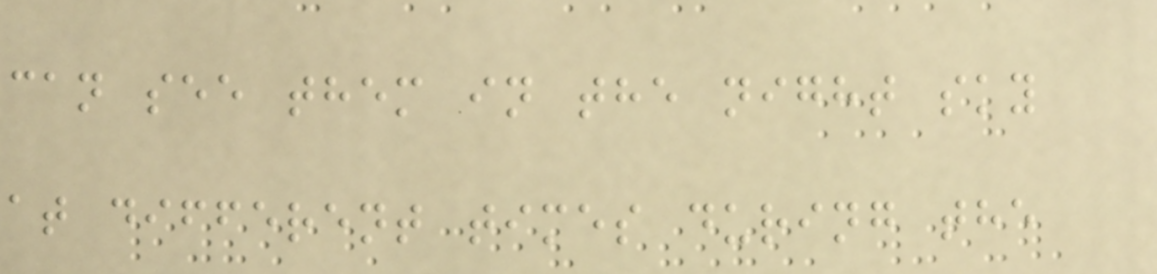can see them in the night sky
at different times during the
